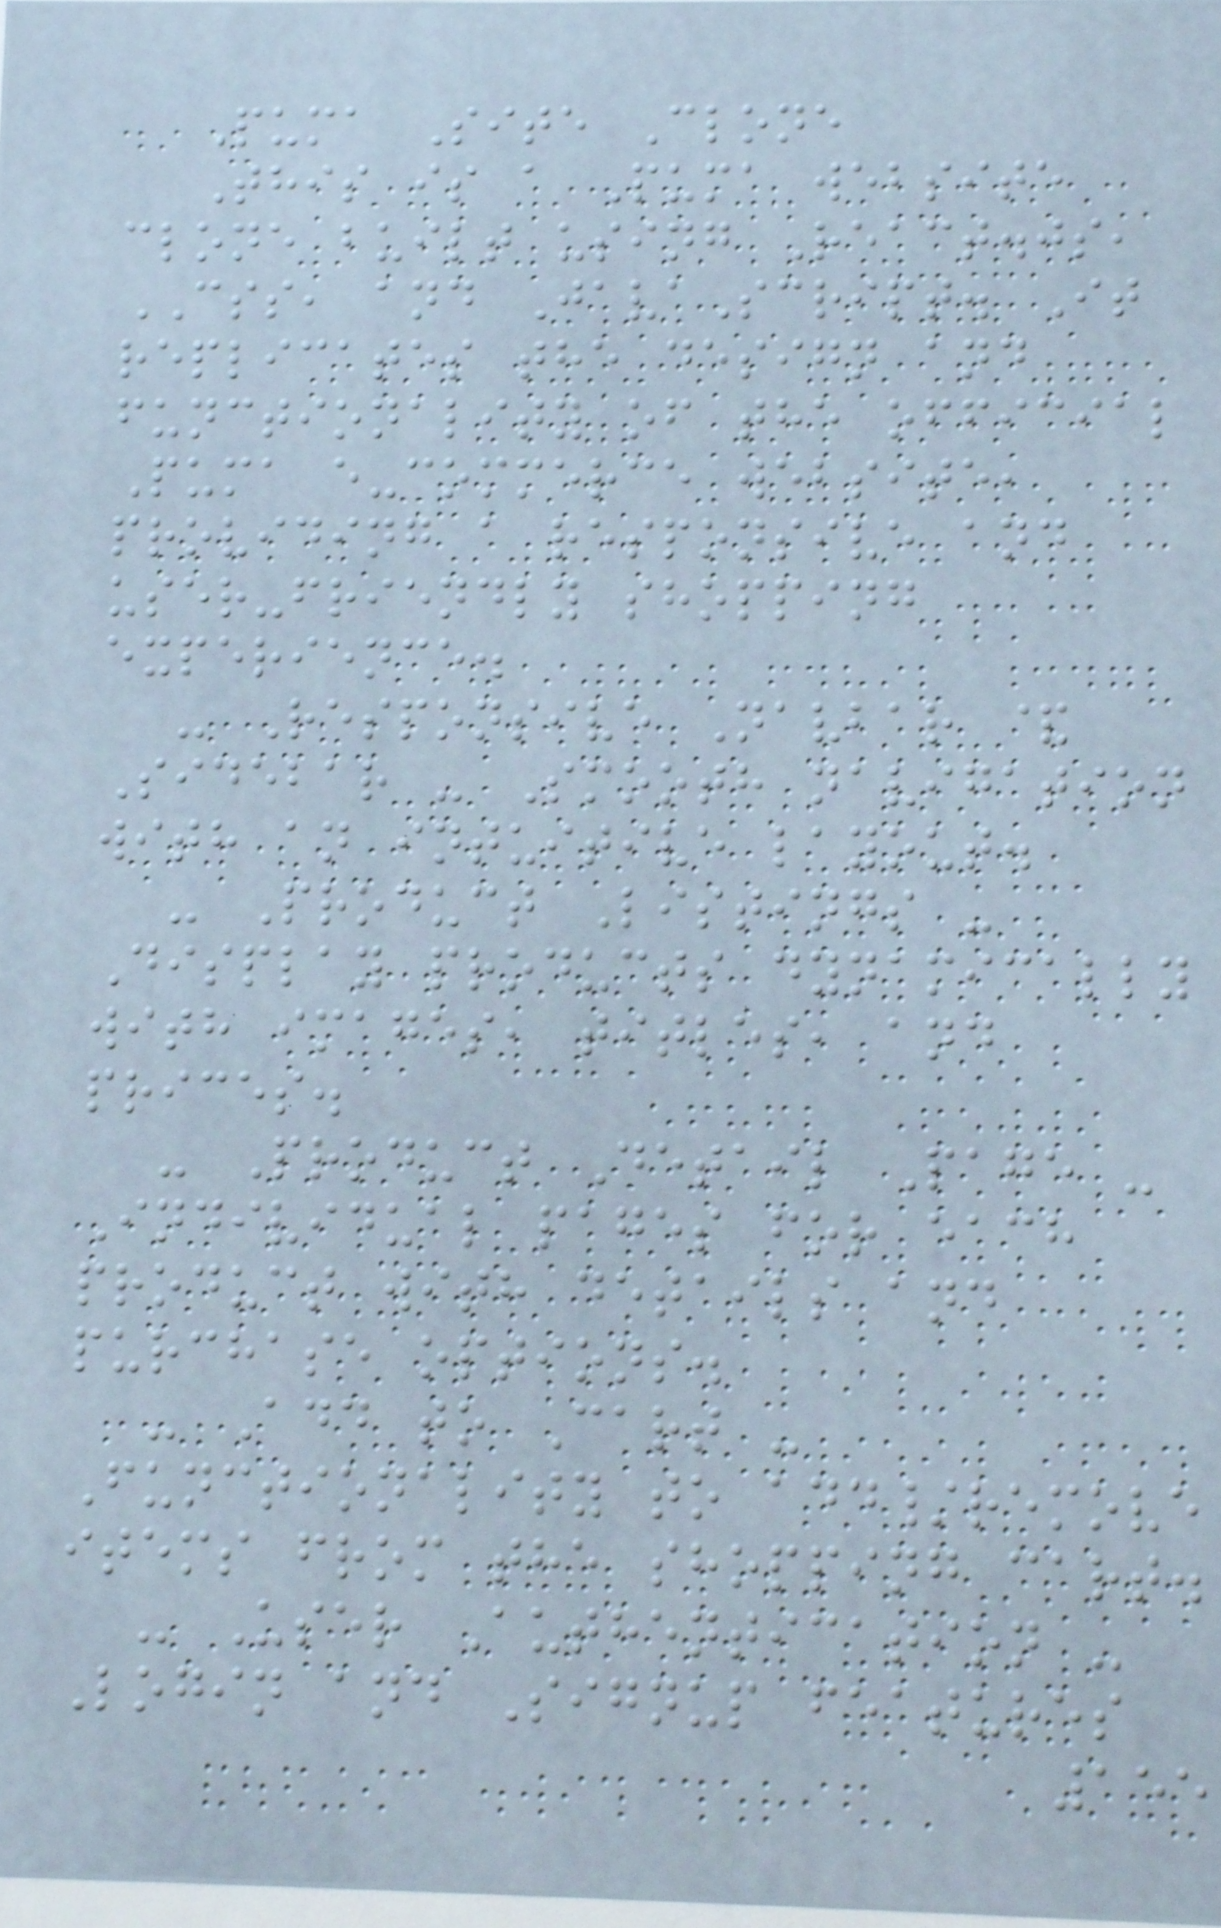Puma Site Clone
This is a Puma website
clone built using React.js,
CSS, and JavaScript. It
replicates the design and
functionality of the official
Puma e-commerce website,
providing a responsive and
user-friendly shopping
experience.
- Responsive Navbar &
Sidebar - Smooth navigation
with an intuitive layout.
- Product Listings -
Display products dynamically
with images, titles, and
prices.
- Product Detail Page -
Individual pages for each
product with details and
purchase options.
- Add to Cart -
Functionality to add/remove
items from the shopping cart.
- User Authentication -
Login and Signup features
155
